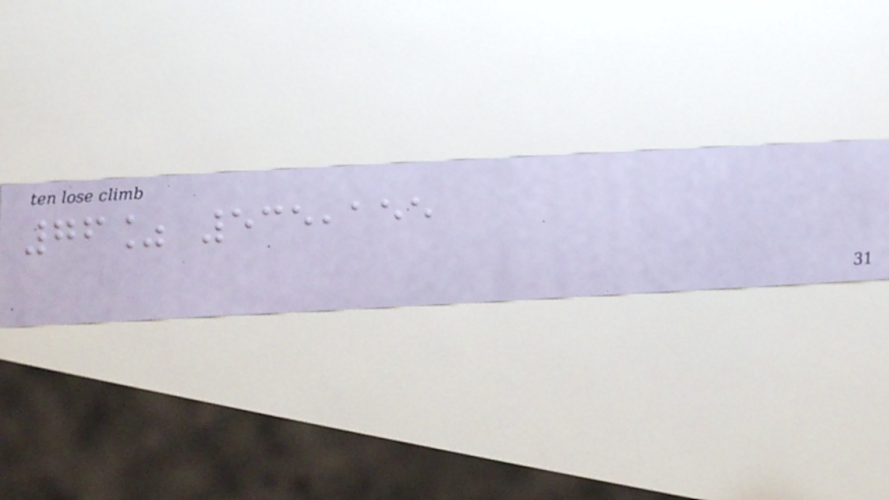76% 535,155
